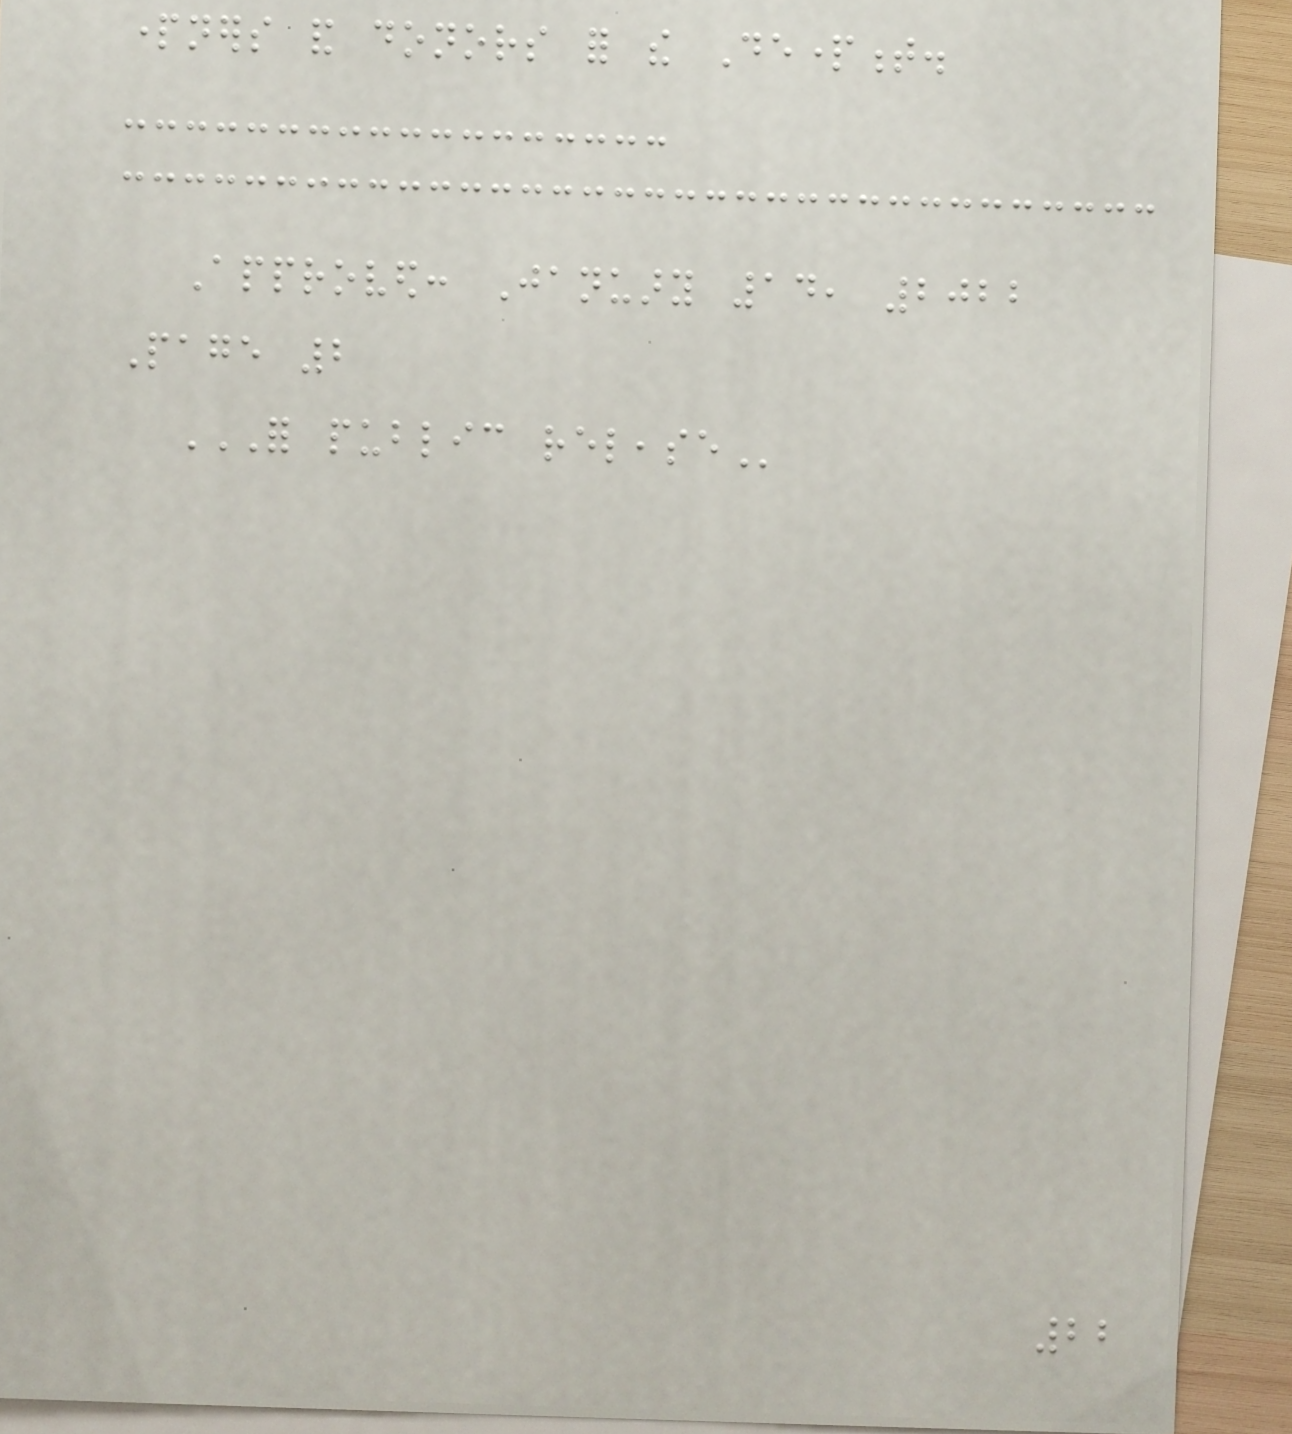partners and donors for the Department.
Approved: January 14, 2022
Page 2
FOR PUBLIC RELEASE
22
